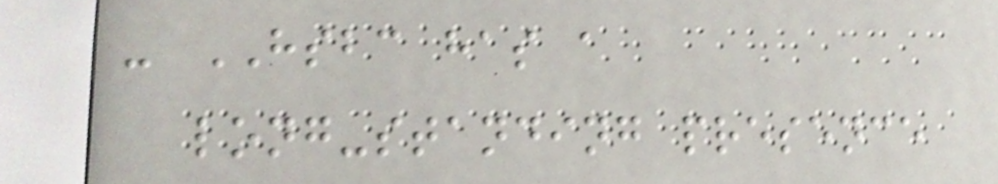- HSBC has a
long-standing presence
